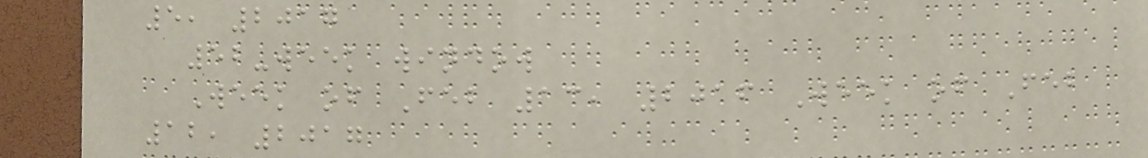5, 2017
52-week window
Week of Feb 13, 2016 Week of Feb
12, 2017
